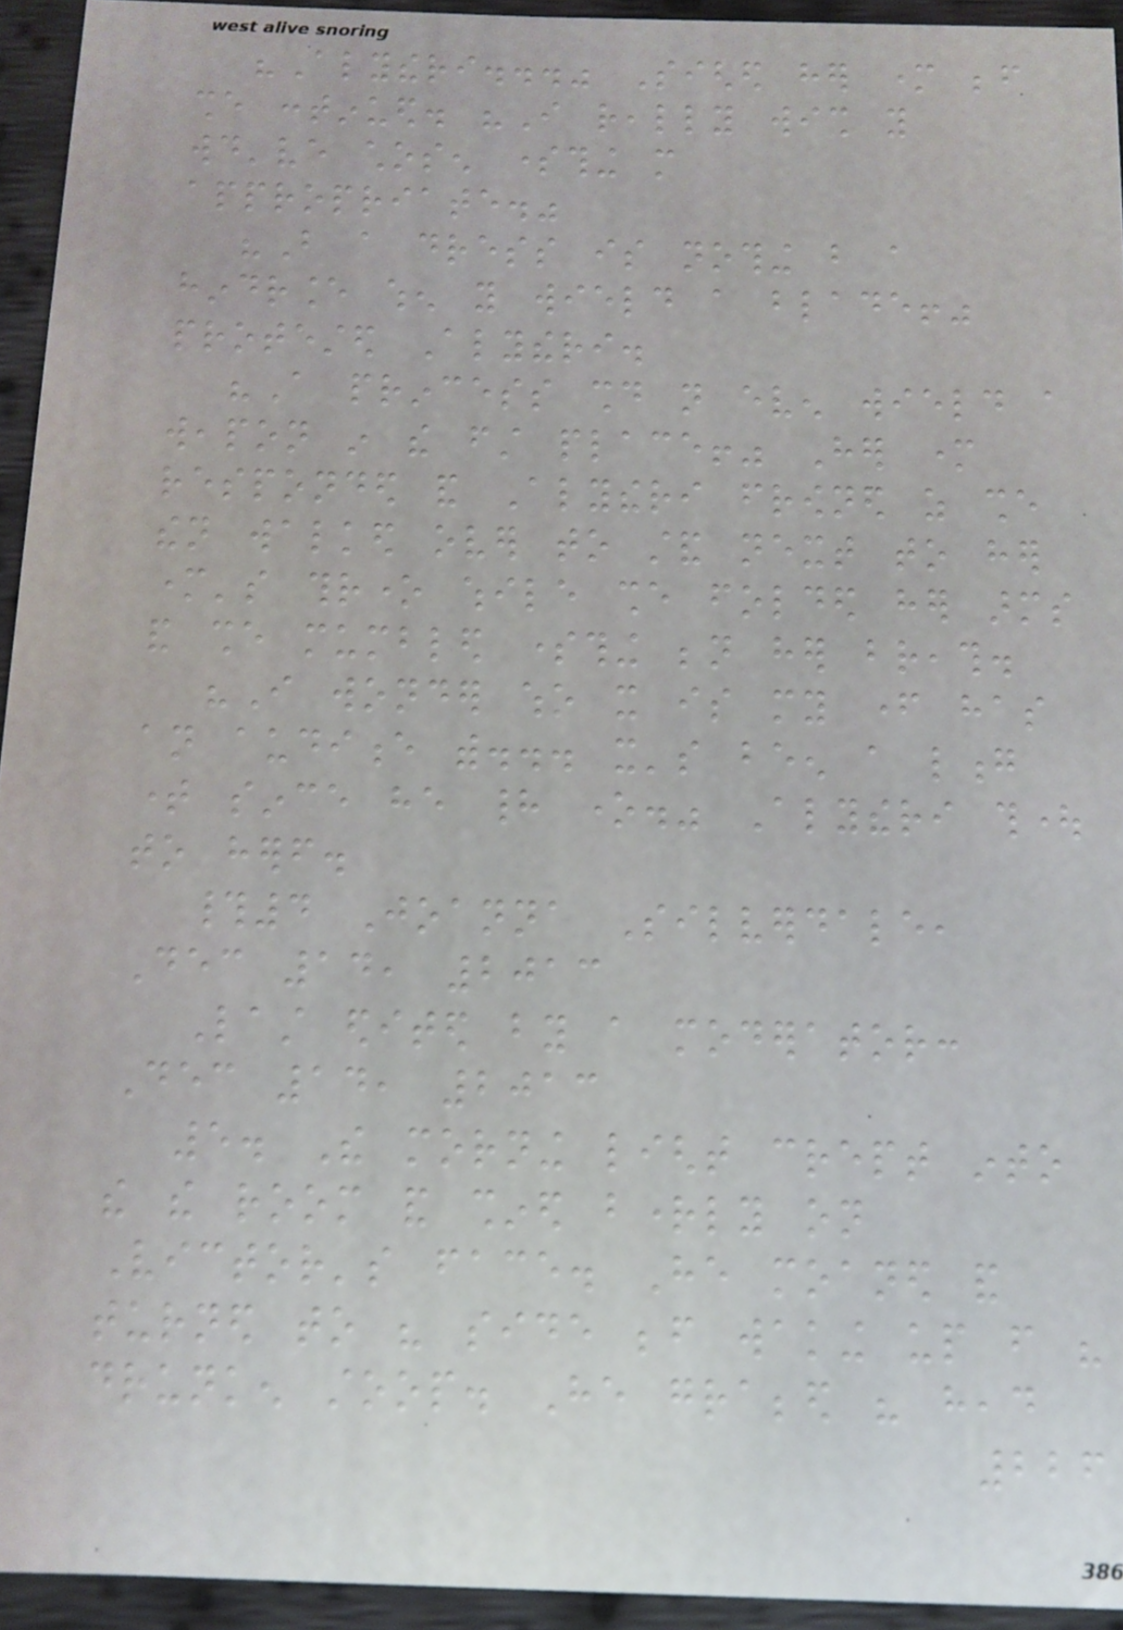"Alytheri..." Sighed her mother before
she continued. "I really wish you
would've chosen something more
appropriate."
"But a dress is nothing but a
hindrance when you wield a blade!"
protested Alytheri.
"A princess should not even wield a
weapon in the first place!" Her mother
responded and Alytheri frowned as she
then walked over to stand next to her
mother's throne while she folded her arms
and she mumbled something beneath her breath.
"I wonder who it is my father has
an audience with... it's been a long
time since he had one." Alytheri thought
to herself.
#4 Joanna Silverdale,
Dec 14, 2013
Last edited by a moderator:
Dec 14, 2013
5. The morning light crept into
the the room and shined brightly on
Victor's face. He moaned and
turned to his side before waking up from his
drunken stoop. He grabbed his head
226
